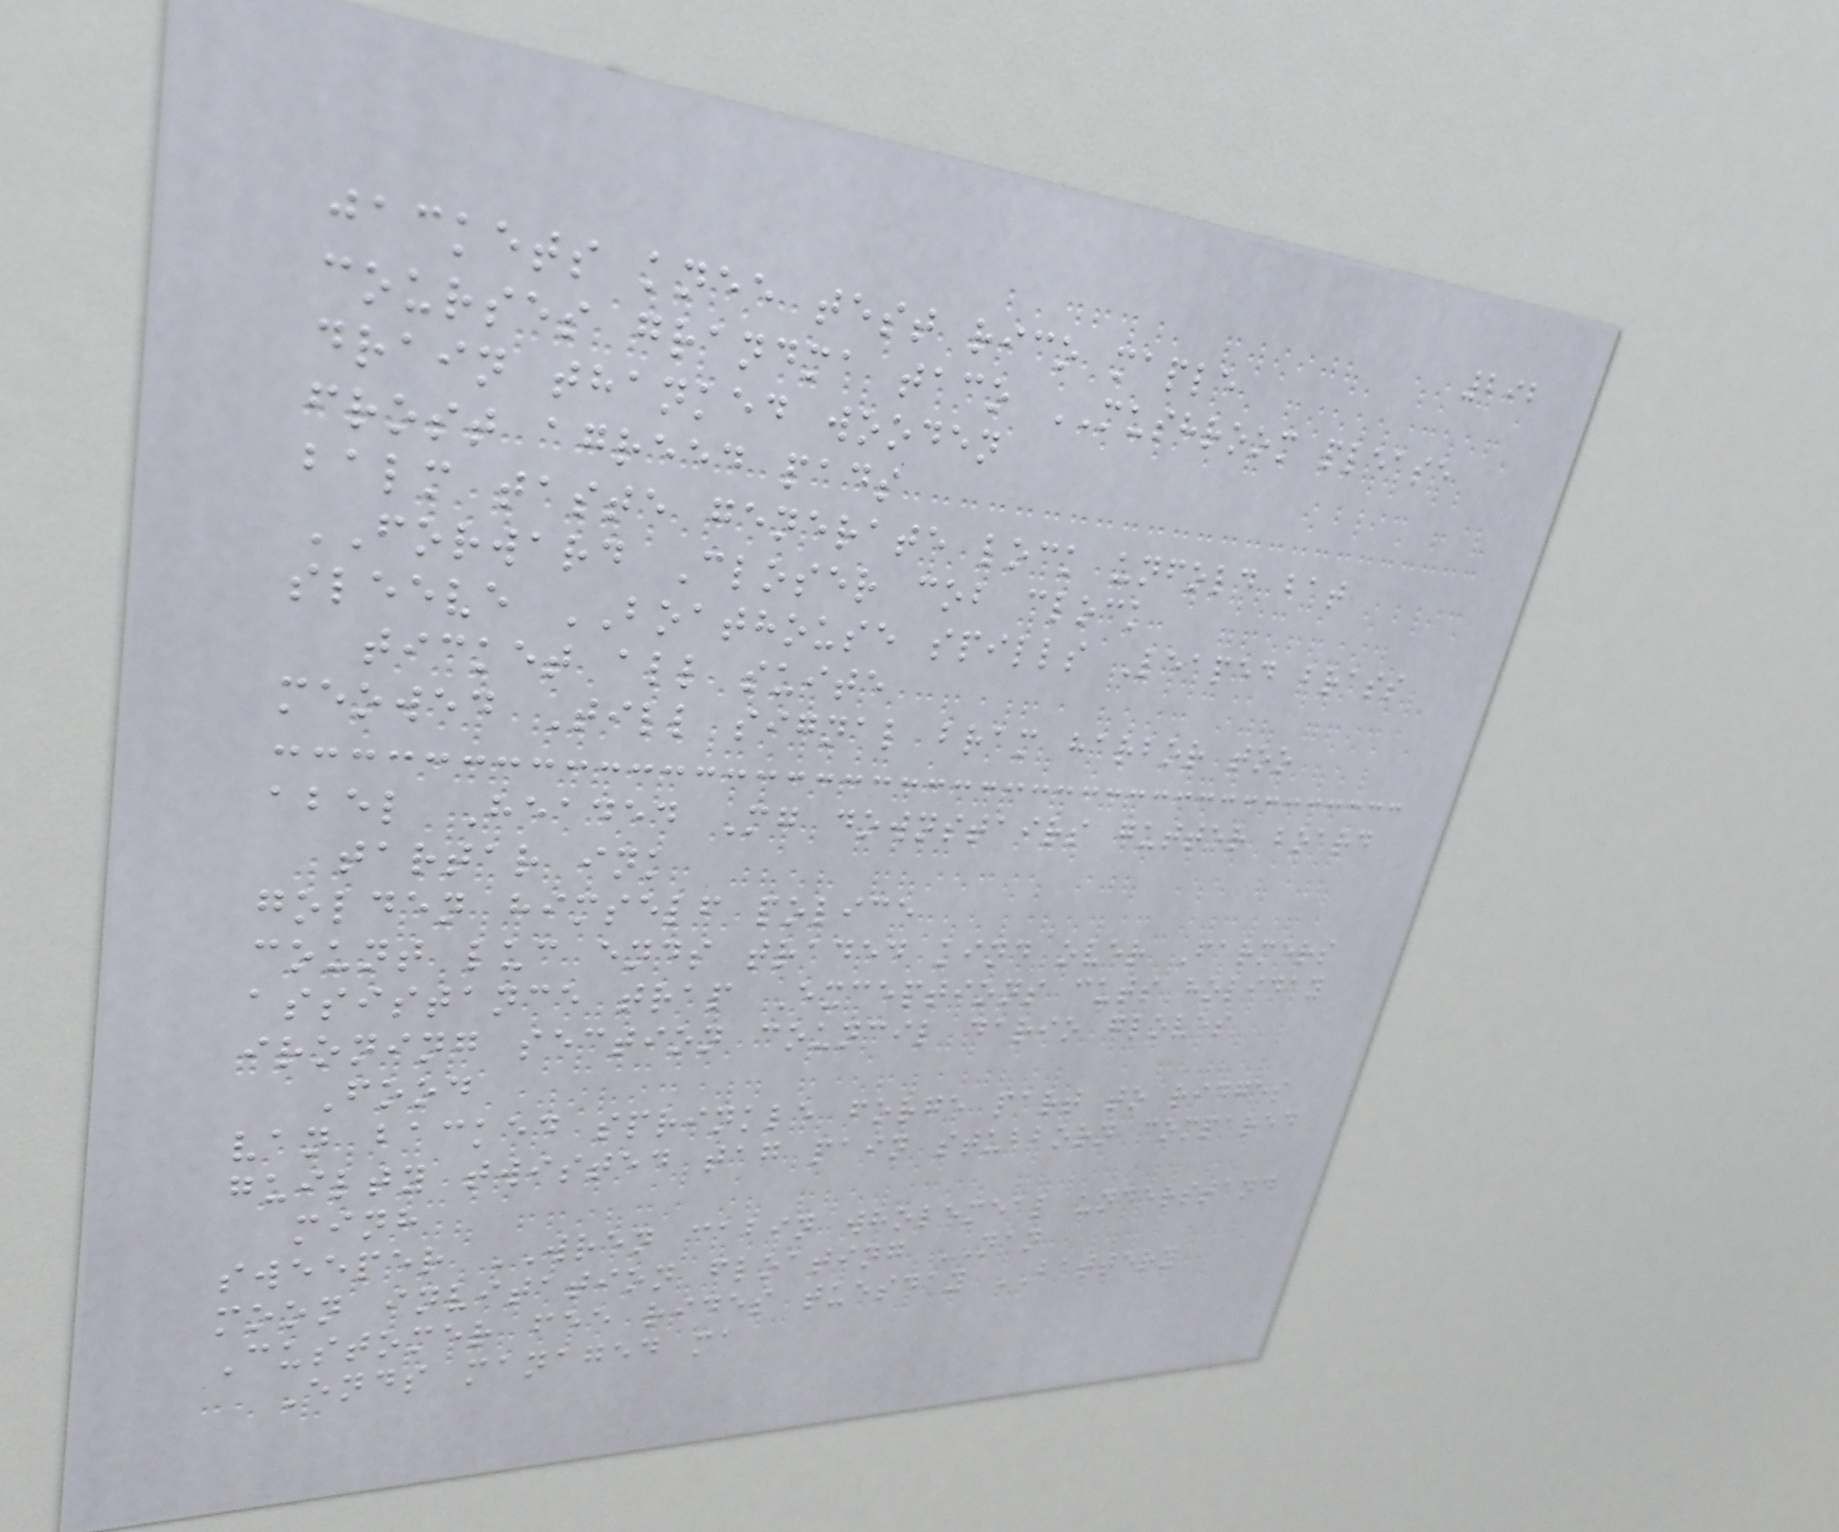292
jackets knee test rico maple
courses grandma taco MUSHROOM please
drain thanked wooden
frost agreed pads
balm taste generate lock unfold bat
FORWARD Closer cob clock
sleeve BOATHOUSE spills Leaped brass
ticket all suite
meowed Till signal bram harbor too
abel Headed Mg downstairs gutter board
tartar ink
golden himself police
count luc ends traded kind over Farmers
assistance trap Exceptions cuts holiday
ironing section council dario gloves
Food
van backed sprinkle forge part to ridges
guilty twisted tag pain stubborn compared
minh
sweeper WREN cabin wholemeal understand
moon invitation floating NAN
Customer fee rides tuesday BATTERY
Ends managed ma
